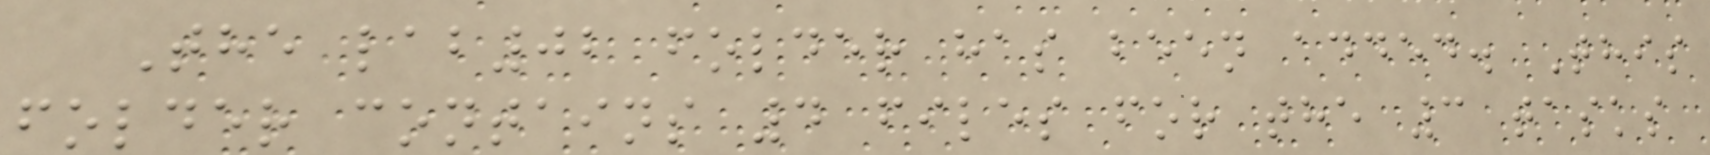The lab02 folder has been added. This
folder contains 4 files for the 3 tasks
